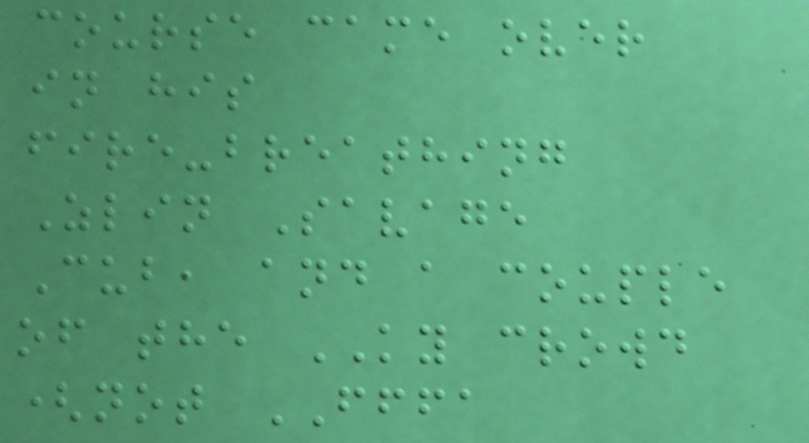course came over
in his
fire-breathing
Zlin Savage
Cub, and a couple
of the KY crowd
(not FFFA
